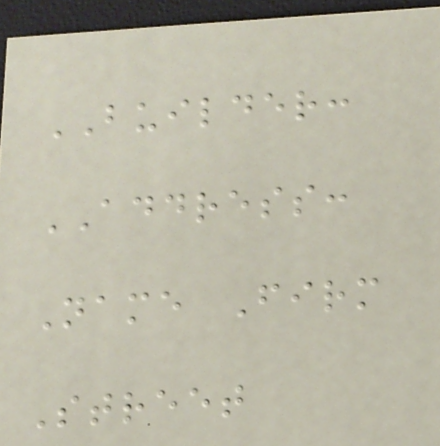BUILDER:
ADDRESS:
Name Firm
Street
